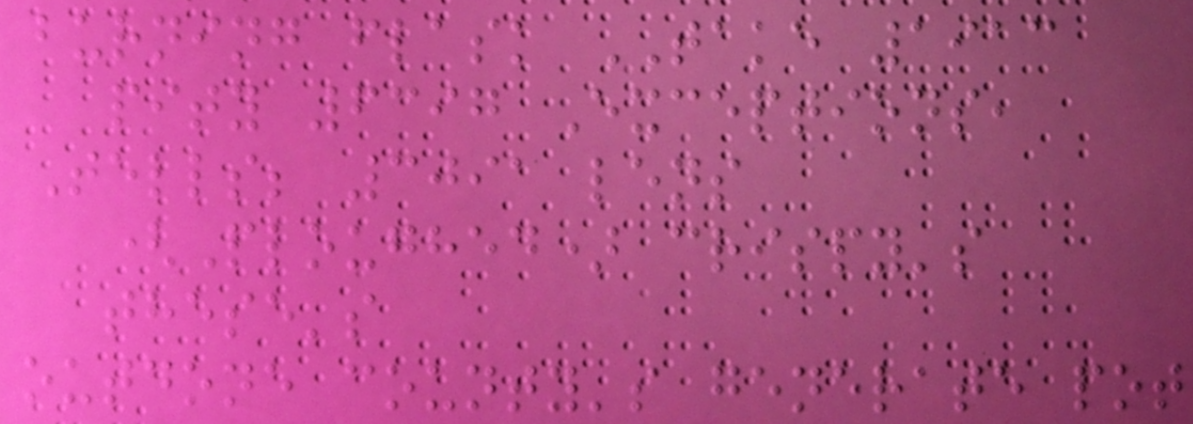burning flask TAKE 1913
pity 6397 Exceptions,
Tells; 3091 lens
(Ploughed) crispy's
these's
outdone county's generate pot
